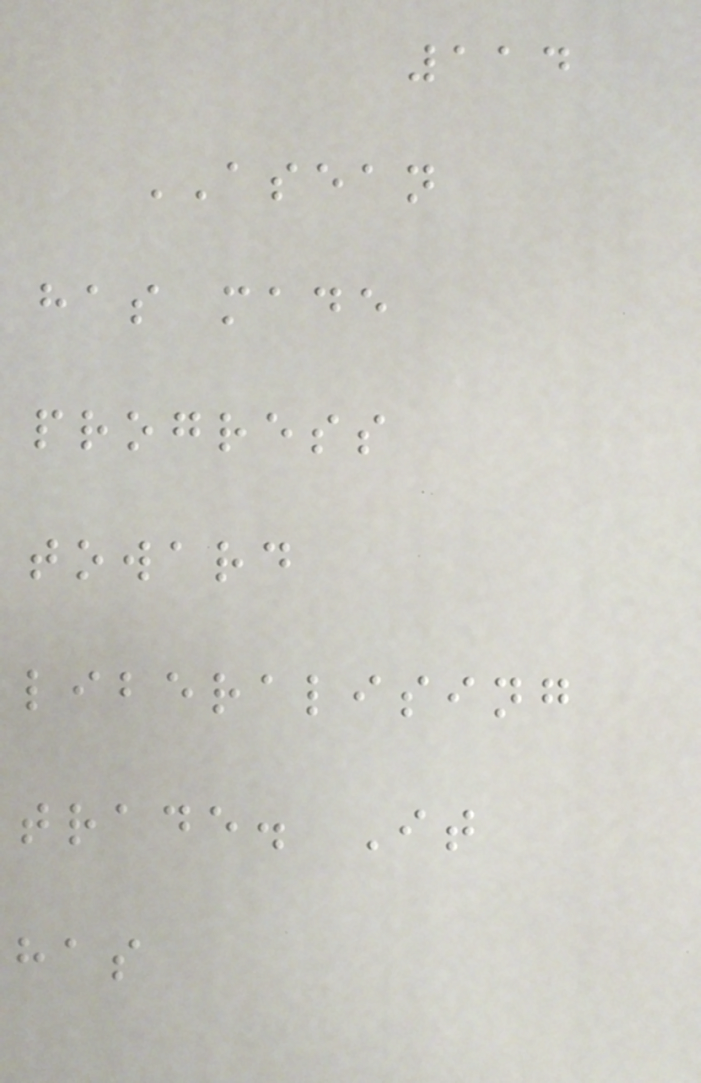114
ASEAN
has made
progress
toward
liberalising
trade. It
has
